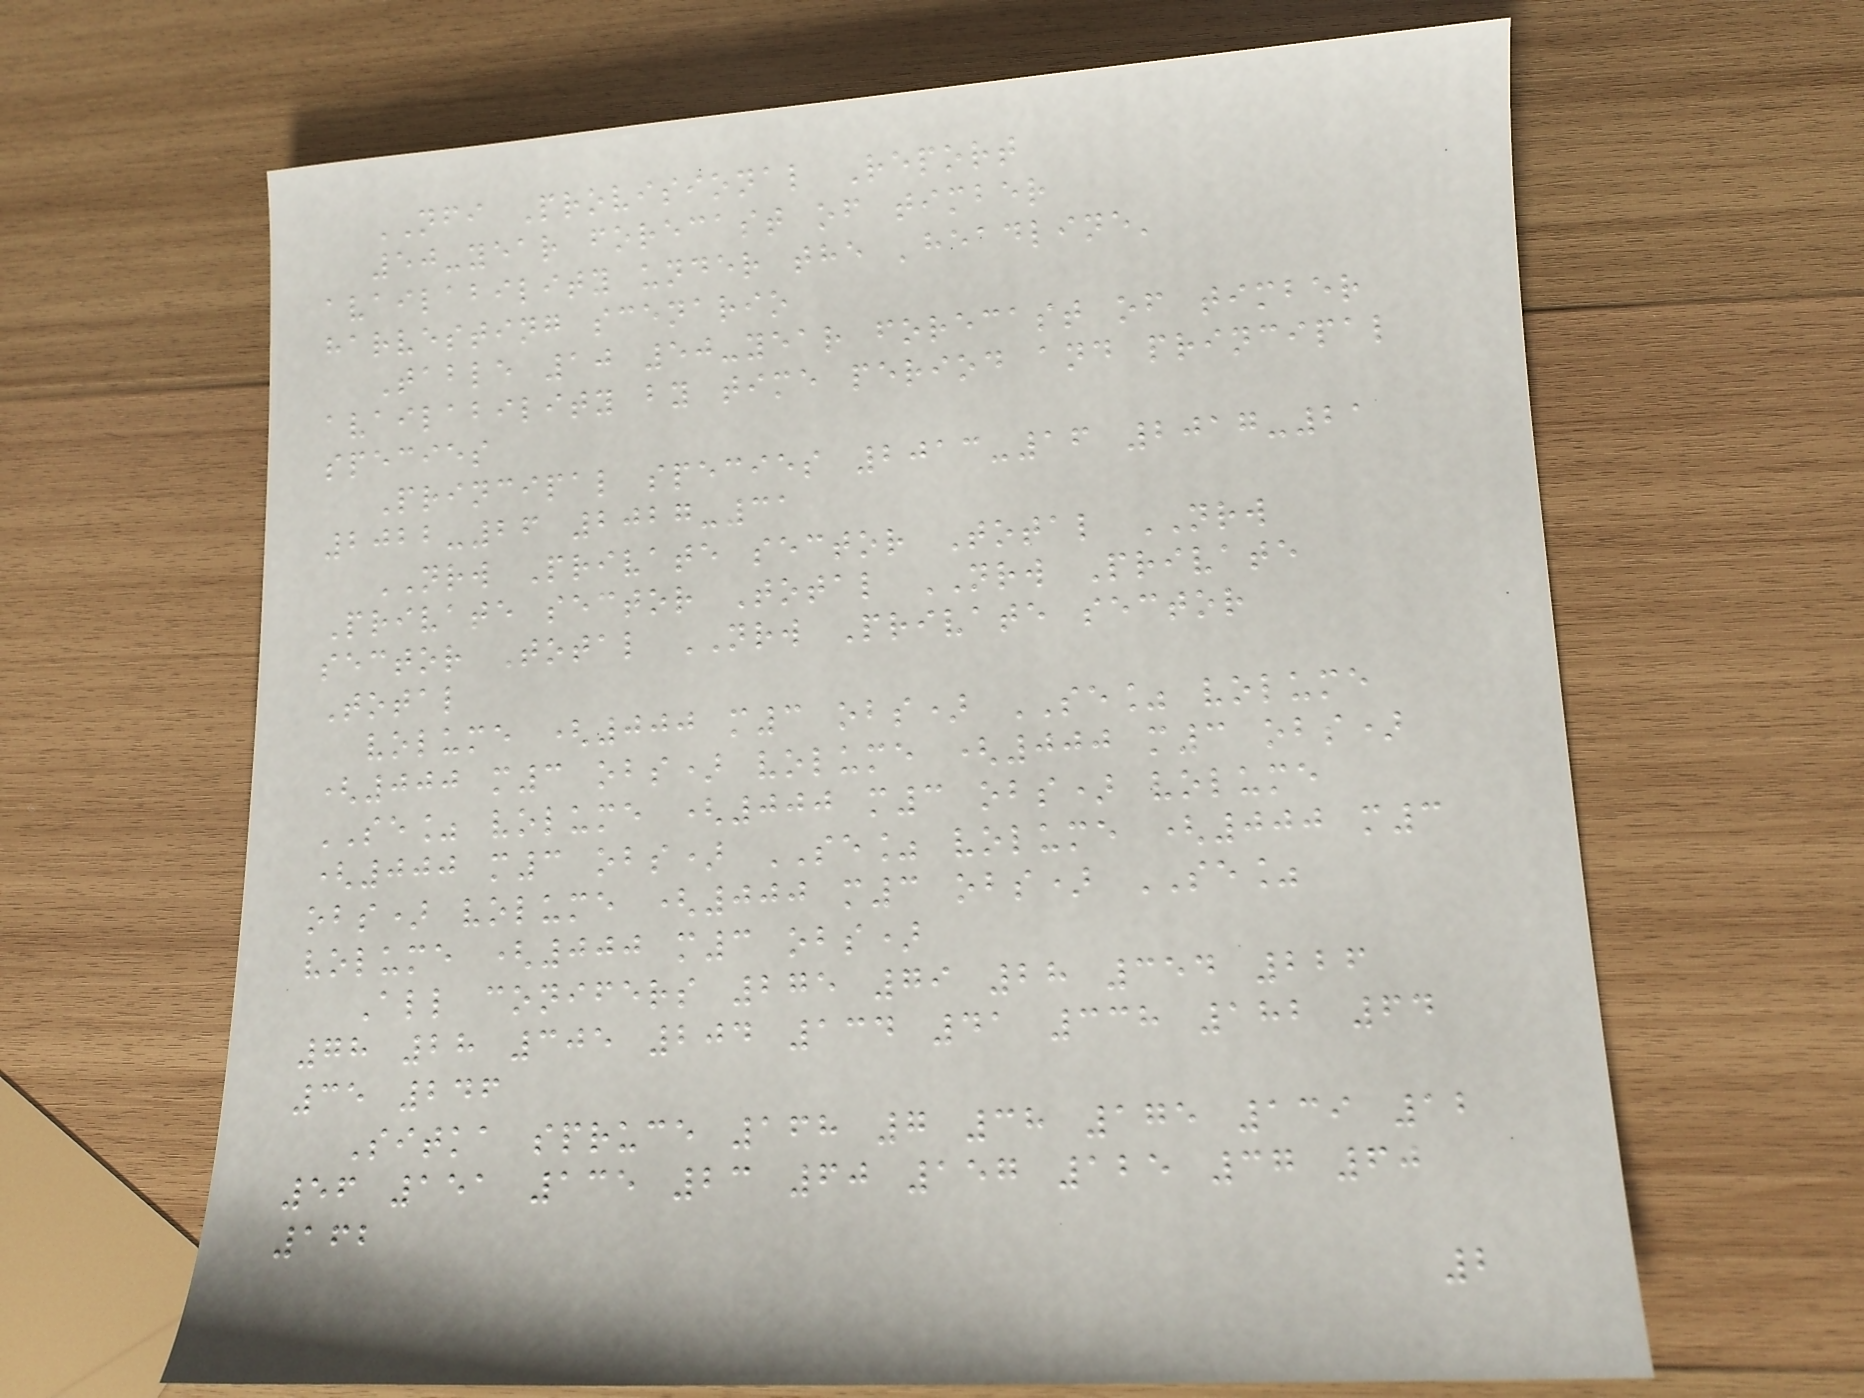NFI Provisional Report
50-year forecast of timber
availability under the 'headline'
harvesting scenario
Table 10 50-year forecast of timber
availability by time period and principal
species
Principal species 2013-16 2017-21
2022-26 2027-31
NRW Private sector Total NRW
Private sector Total NRW Private
sector Total NRW Private sector
Total
volume (000 m3 obs) SE% volume
(000 m3 obs) volume (000 m3 obs)
SE% volume (000 m3 obs) volume
(000 m3 obs) SE% volume (000 m3
obs) volume (000 m3 obs) SE%
volume (000 m3 obs)
All conifers 275 79 28 354 226
78 28 305 204 134 41 338 182 64
35 246
Sitka spruce 168 7 38 175 139 12
56 151 135 23 60 157 125 37 60
162
2
